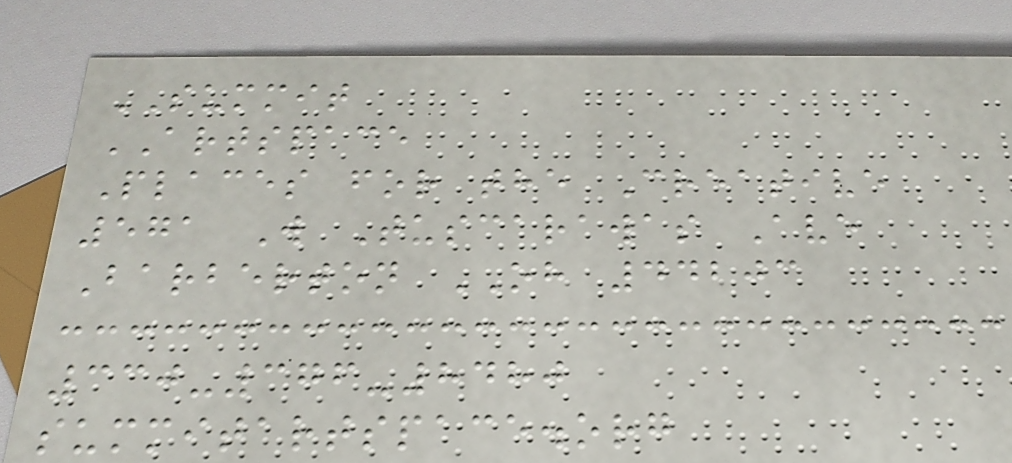SUMMIT
ARTSPACE
Places for the Creative
571 W Tuscarawas Ave
Barberton OH 44203
330-376-8480
summitartspace.org
